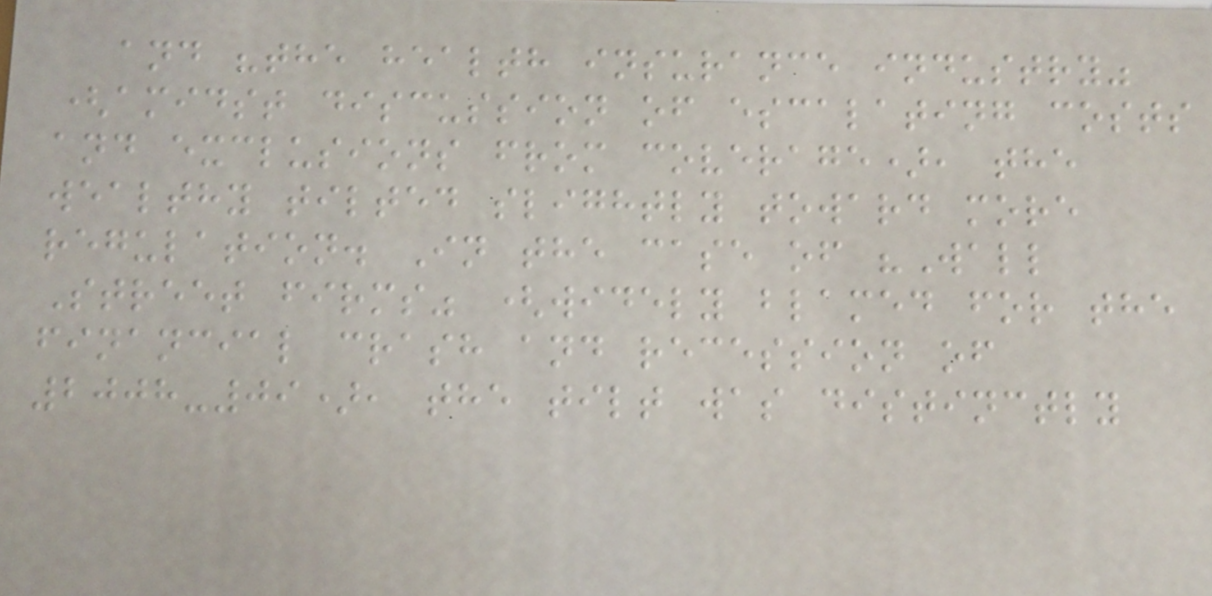and "the health insurance industry"
(amidst discussion of escalating costs
and exclusions from coverage), the
wealthy tilted slightly toward more
regulation. In the case of "Wall
Street firms" (widely blamed for the
financial crash and recession of
2008-09), the tilt was distinctly
